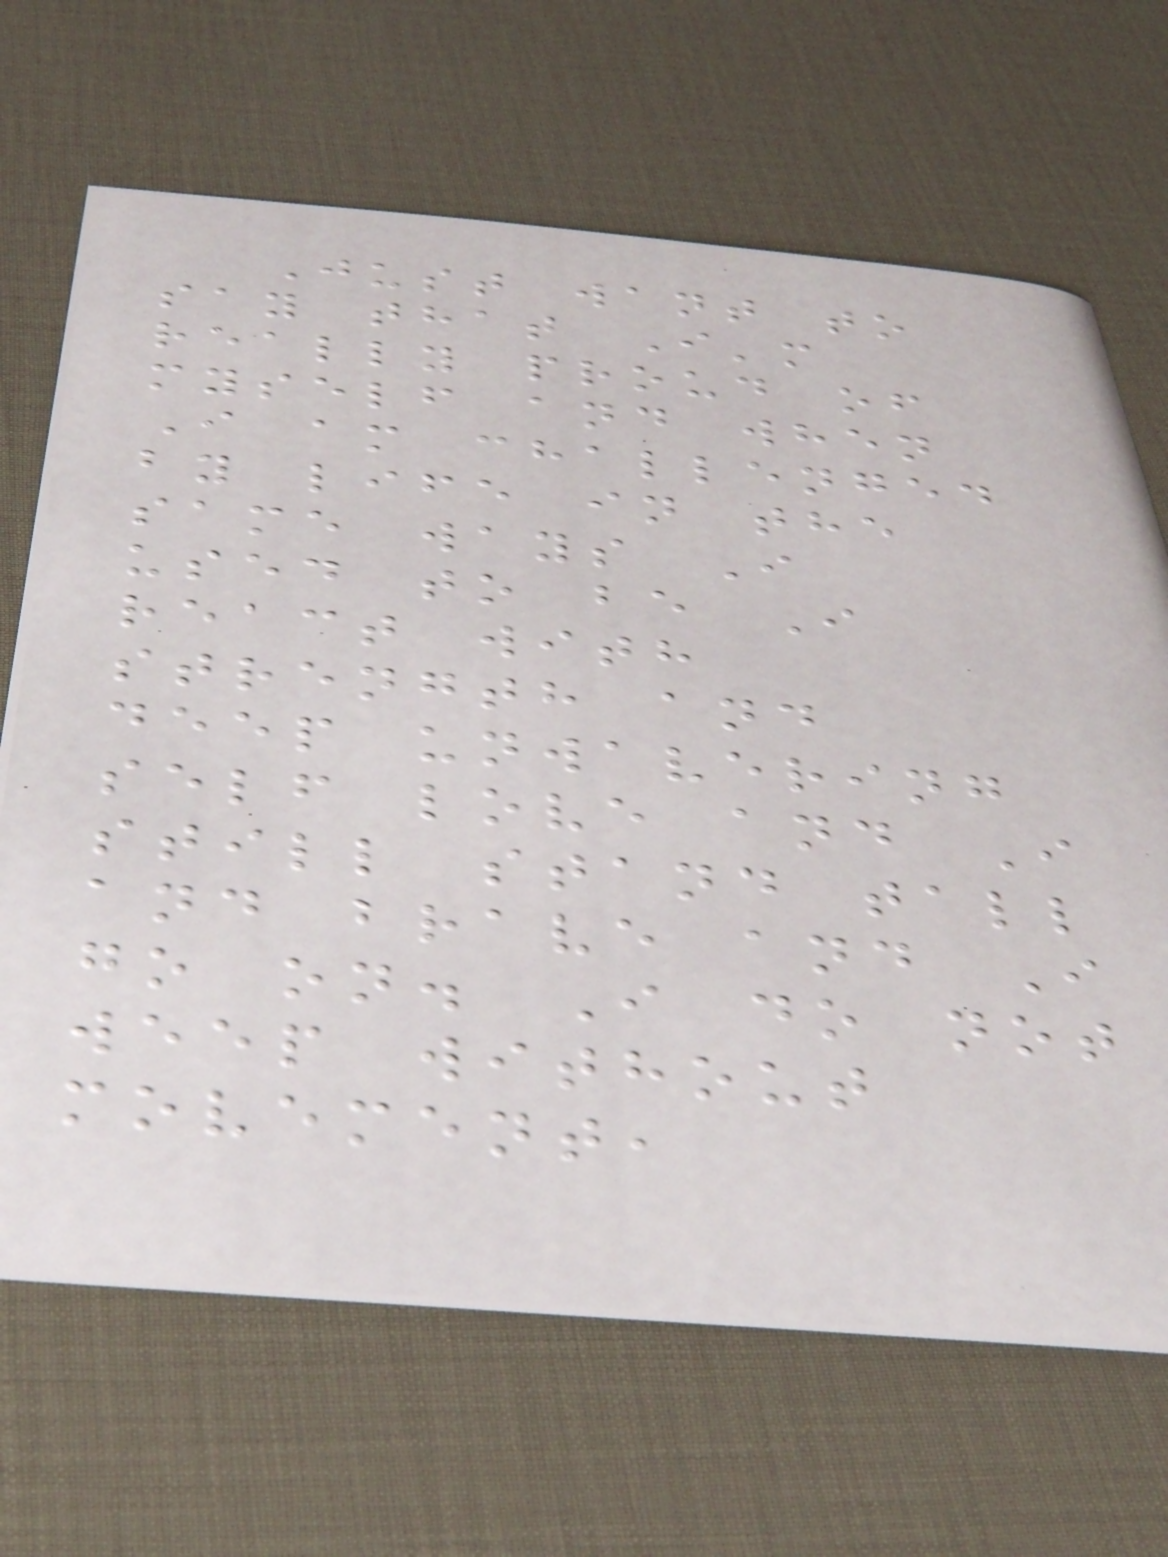Just want to
say that I'm
really proud of
myself and when
I am challenged
by life in the
same ways I
used to be I
react with
strength and
deep unwavering
self love and I
still stand tall
and brave and I
go on. I do not
weep without
movement,
